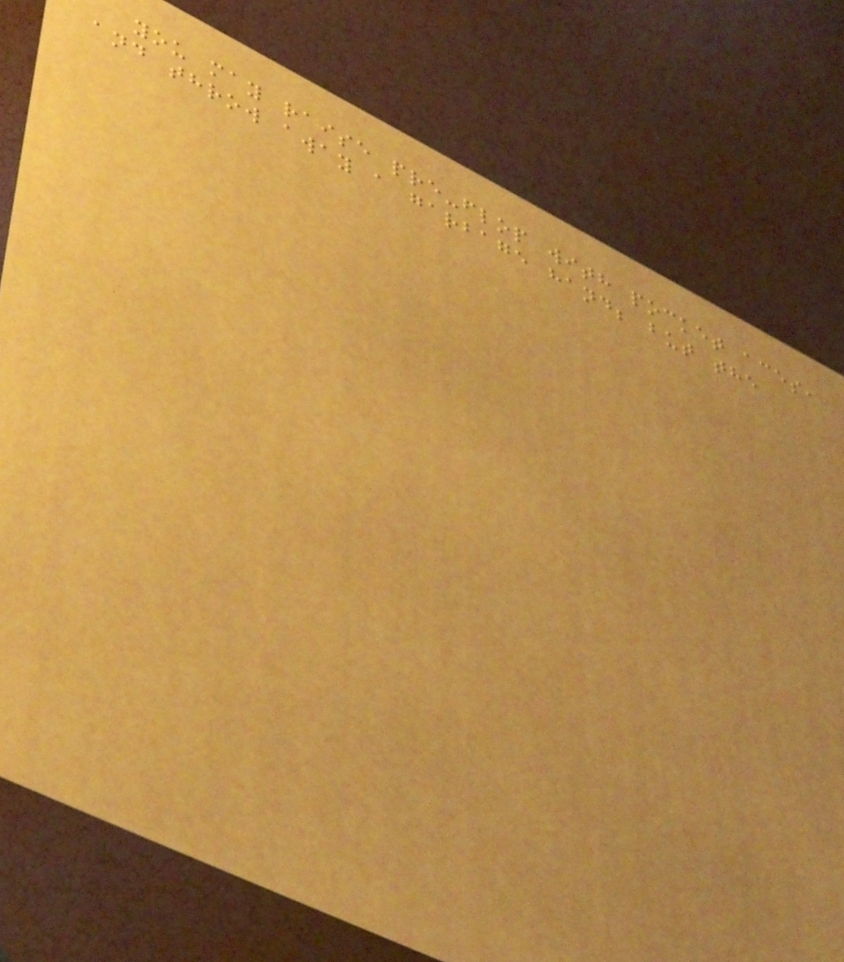you may raise pre-flop with pocket aces,
and throw away a garbage hand; but the
